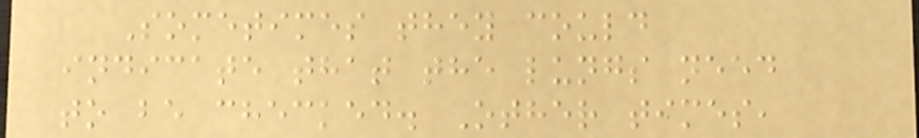Sometimes they could
indicate that the lungs need
to be checked. Other times,
